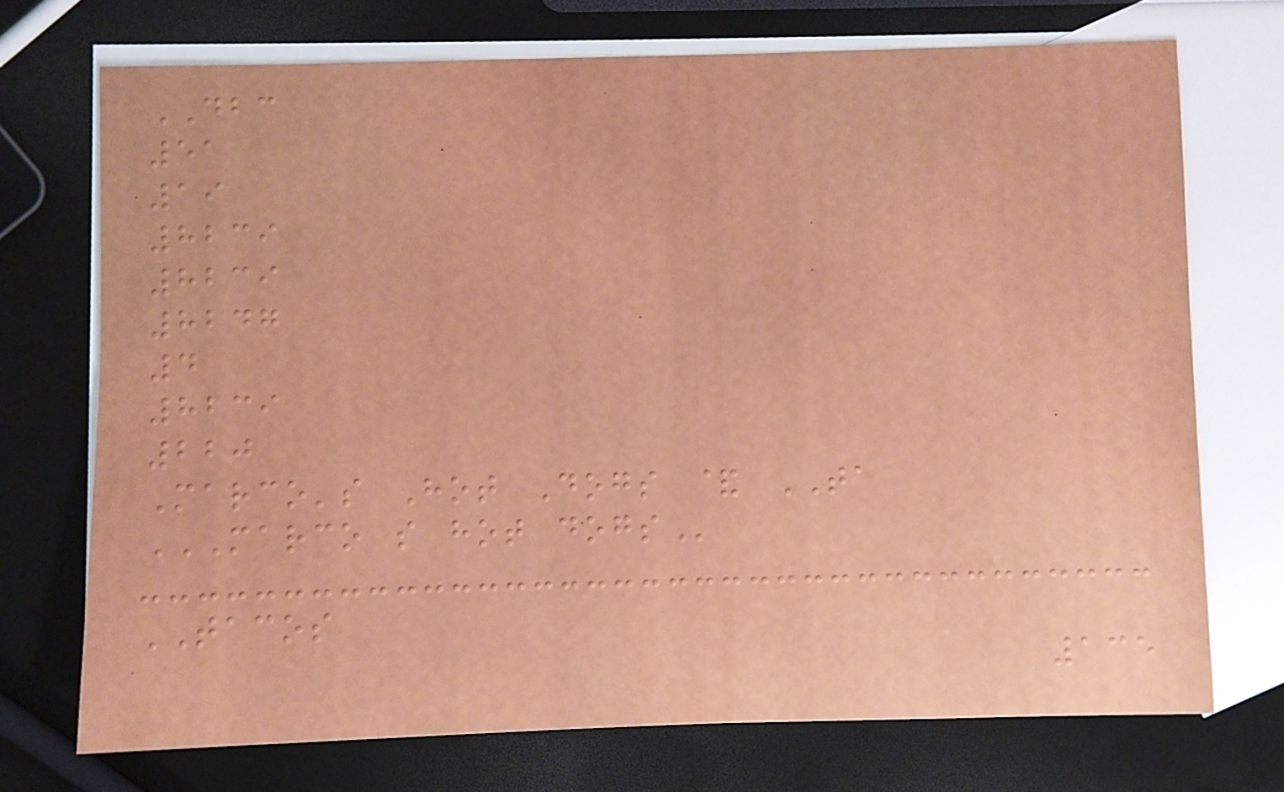DBC
51
19
8239
8239
8247
4
8239
220
Marco's Hot Dogs & TA
MARCO S HOT DOGS
TACOS
135
